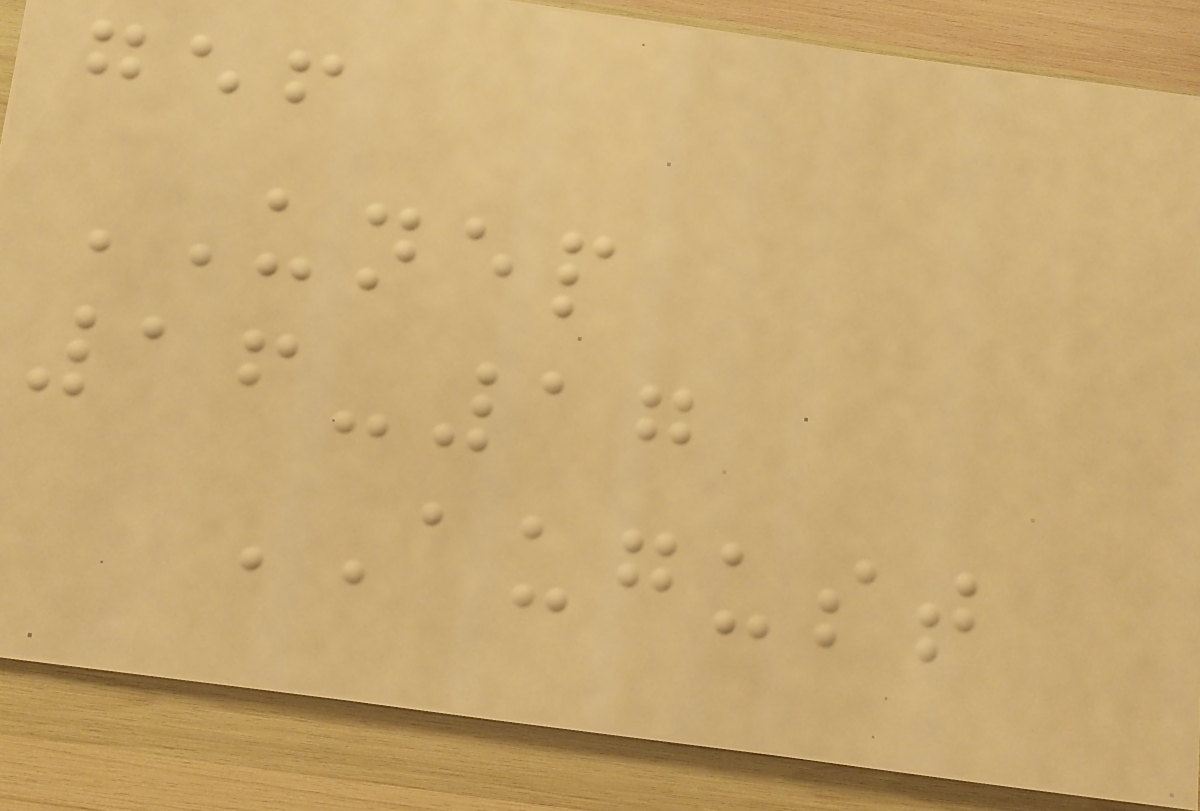gef
UNEP
16-17
AUGUST
